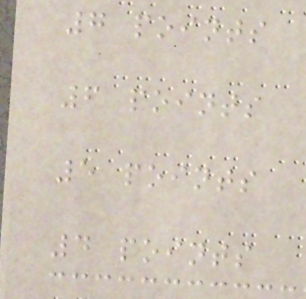7 points
6 points
5 points
4 points
